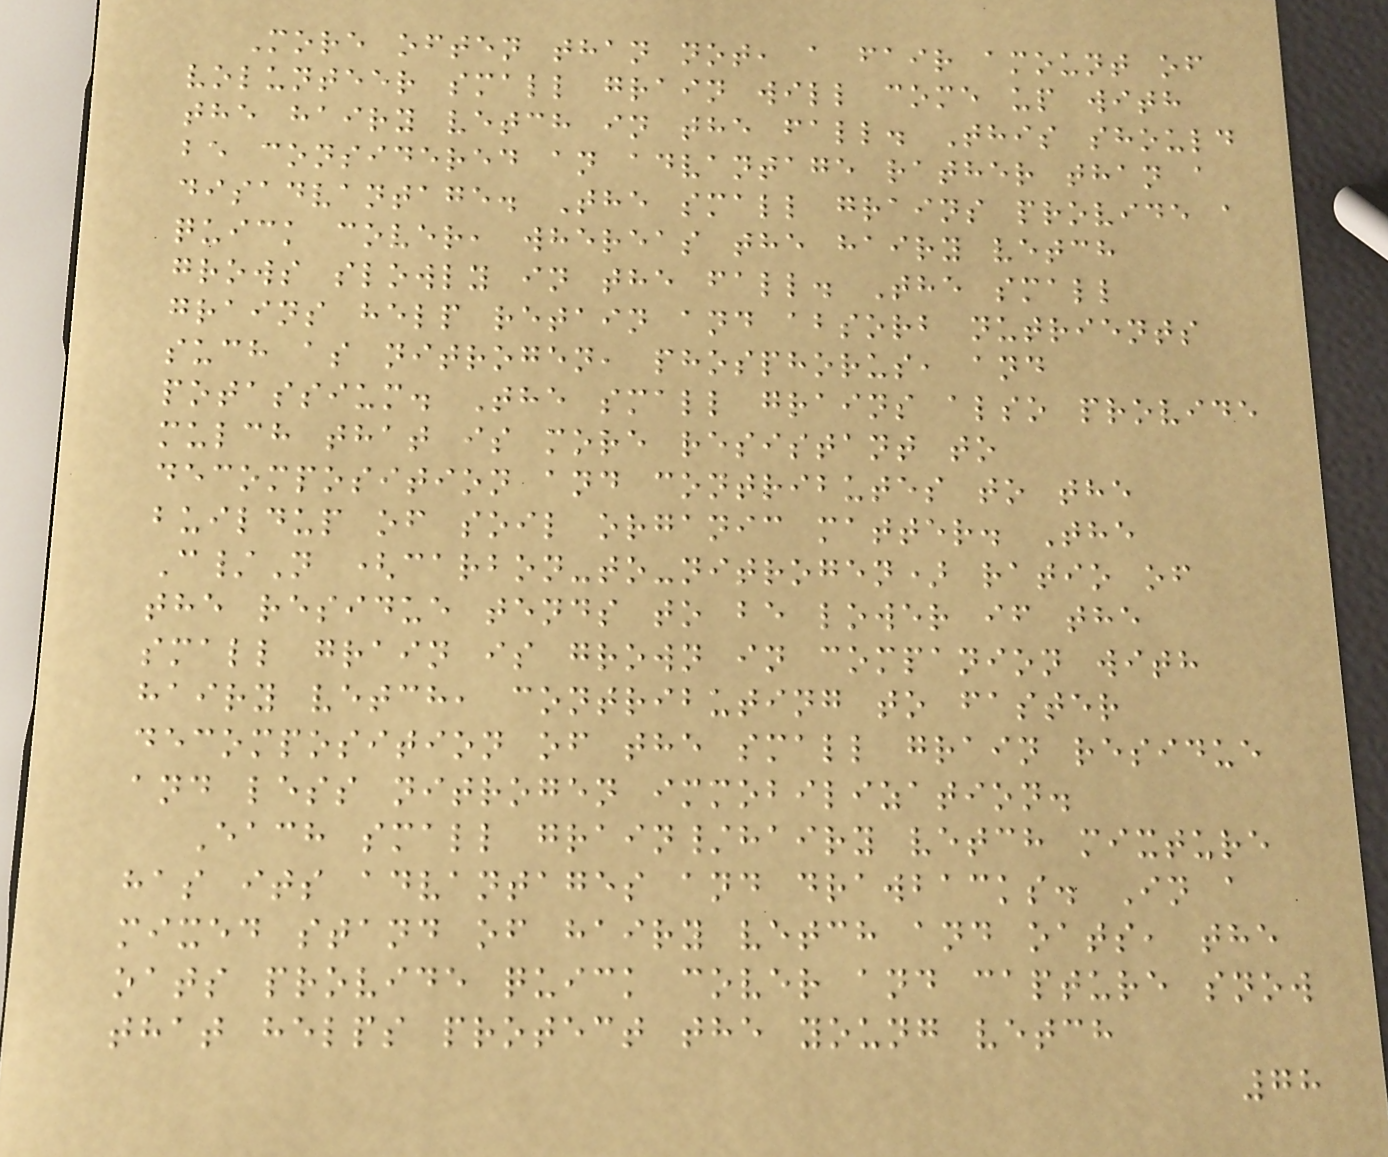More often than not, a fair amount of
volunteer small grain will come up with
the hairy vetch in the fall. This should
be considered an advantage rather than a
disadvantage. The small grains provide a
quick cover, whereas the hairy vetch
grows slowly in the fall. The small
grains help retain and absorb nutrients
such as nitrogen, phosphorus, and
potassium. The small grains also provide
mulch that is more resistant to
decomposition and contributes to the
buildup of soil organic matter. The
C/N (carbon-to-nitrogen) ratio of
the residue tends to be lower if the
small grain is grown in companion with
hairy vetch, contributing to faster
decomposition of the small grain residue
and less nitrogen immobilization.
Each small grain/hairy vetch mixture
has its advantages and drawbacks. In a
mixed stand of hairy vetch and oats, the
oats provide quick cover and capture snow
that helps protect the young vetch
78
